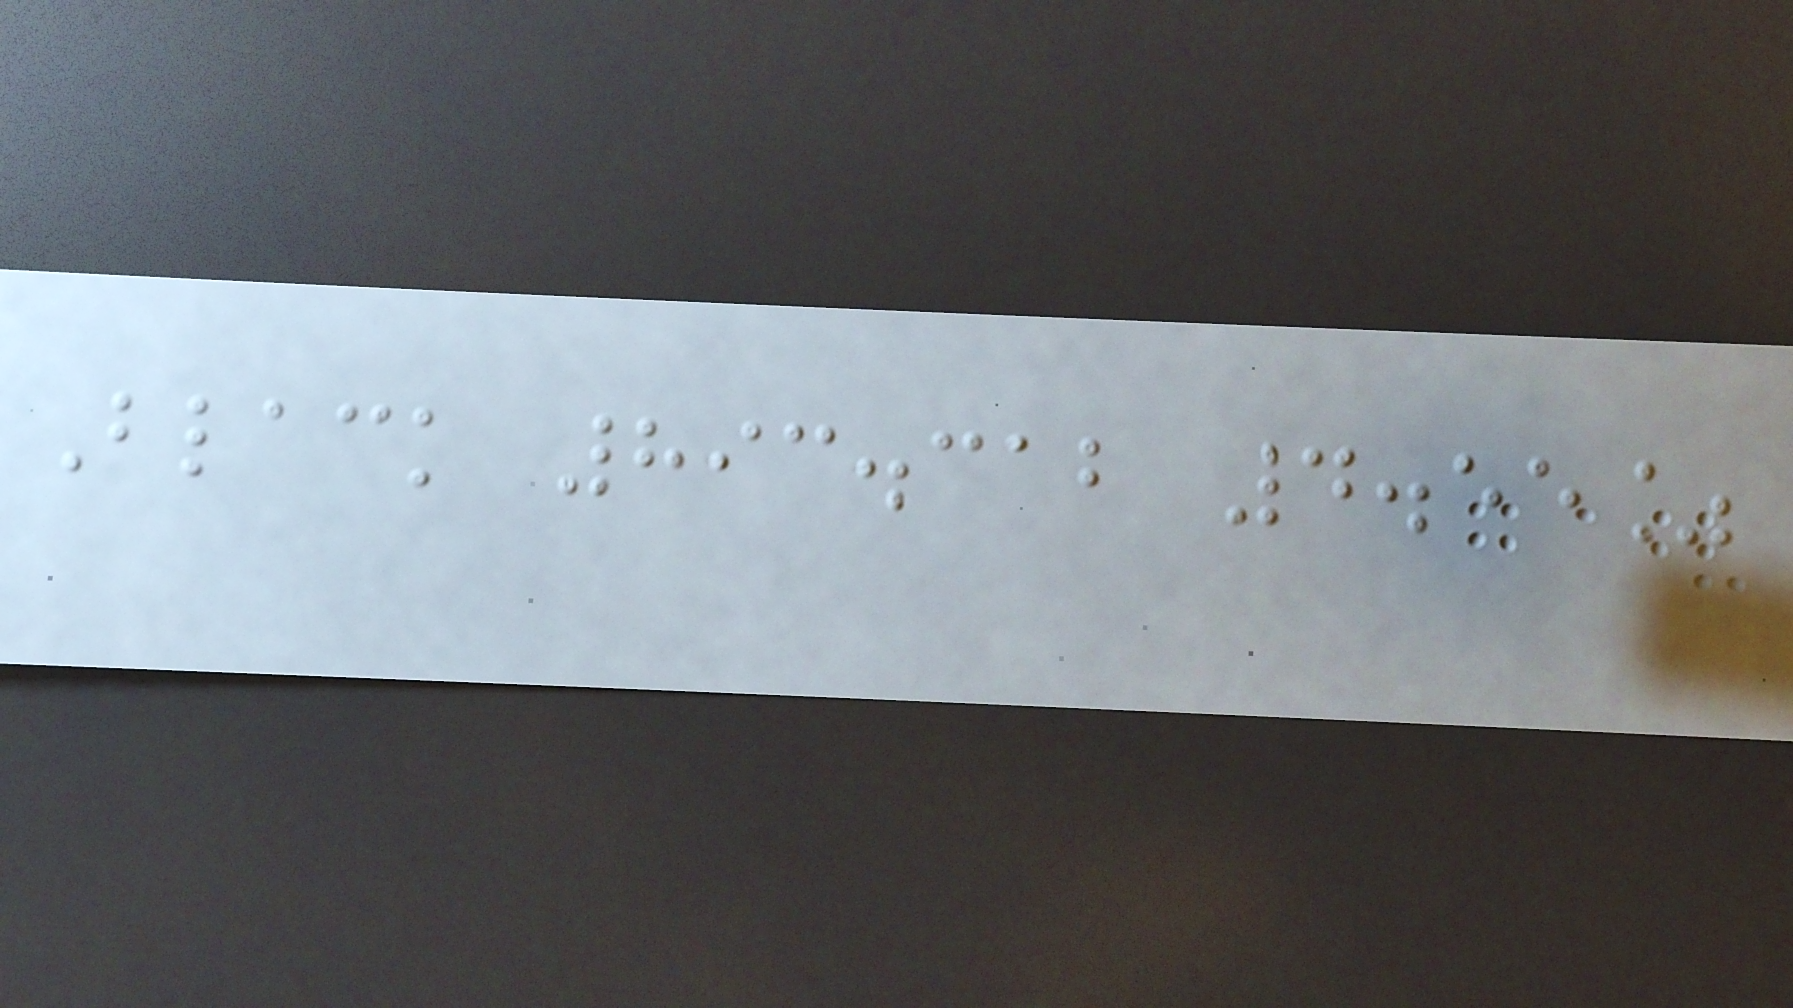Black 893.312 4.55%
